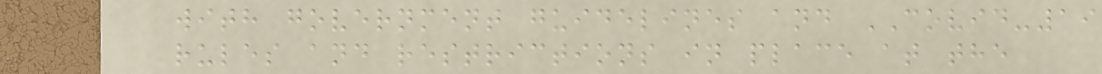with government guidelines and COVID-19
rules and restrictions in place at the
